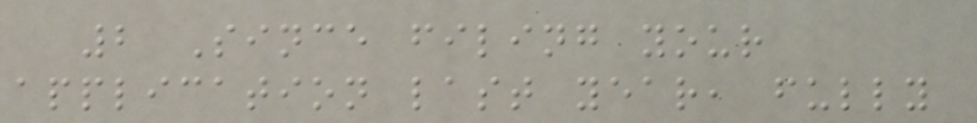2 Since filing your
application last year, fully
